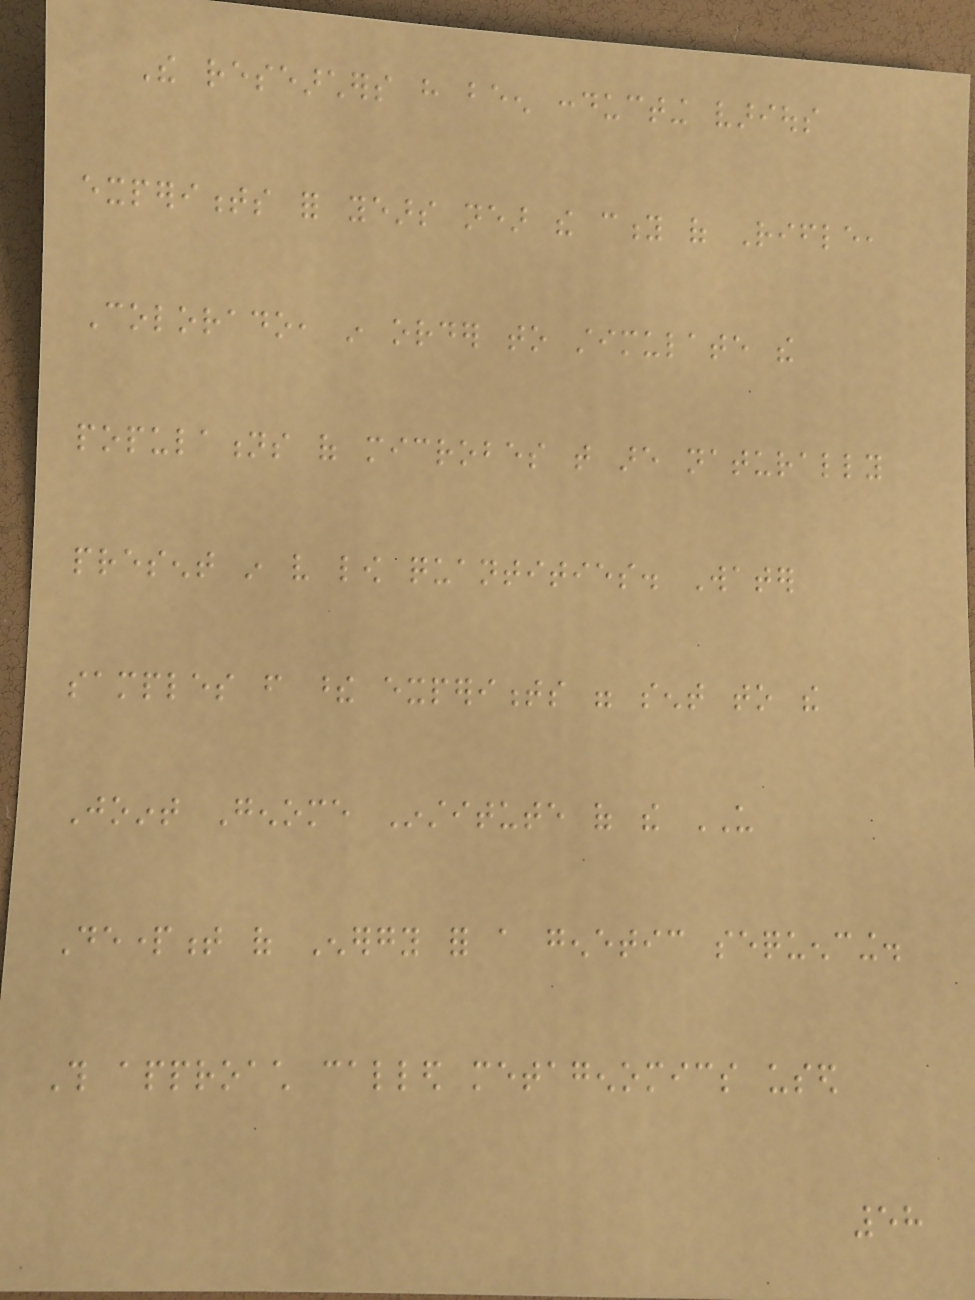The researchers have been conducting various
experiments for years near the city of Rifle,
Colorado, in order to stimulate the
populations of microbes that are naturally
present in very low quantities. Water
samples from these experiments were sent to the
Joint Genome Institute of the US
Department of Energy for a genetic sequencing.
This approach called metagenomics used
58
